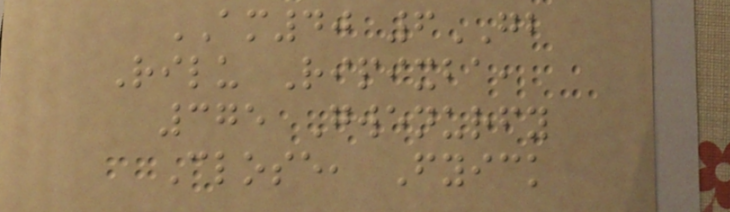AM40 6GB
Rilu Ripixba,
375 Gwenurfy
Close, Fyick
